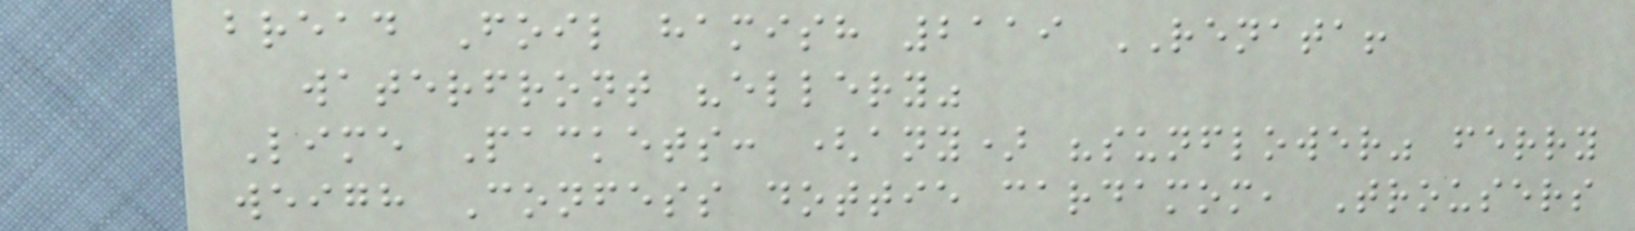bread Foil hamish 2119 RENATA!
waterfront "ellery"
Lime Packets: (any) "sunflower" ferry
weigh Confess dottie cardamom, Trousers
